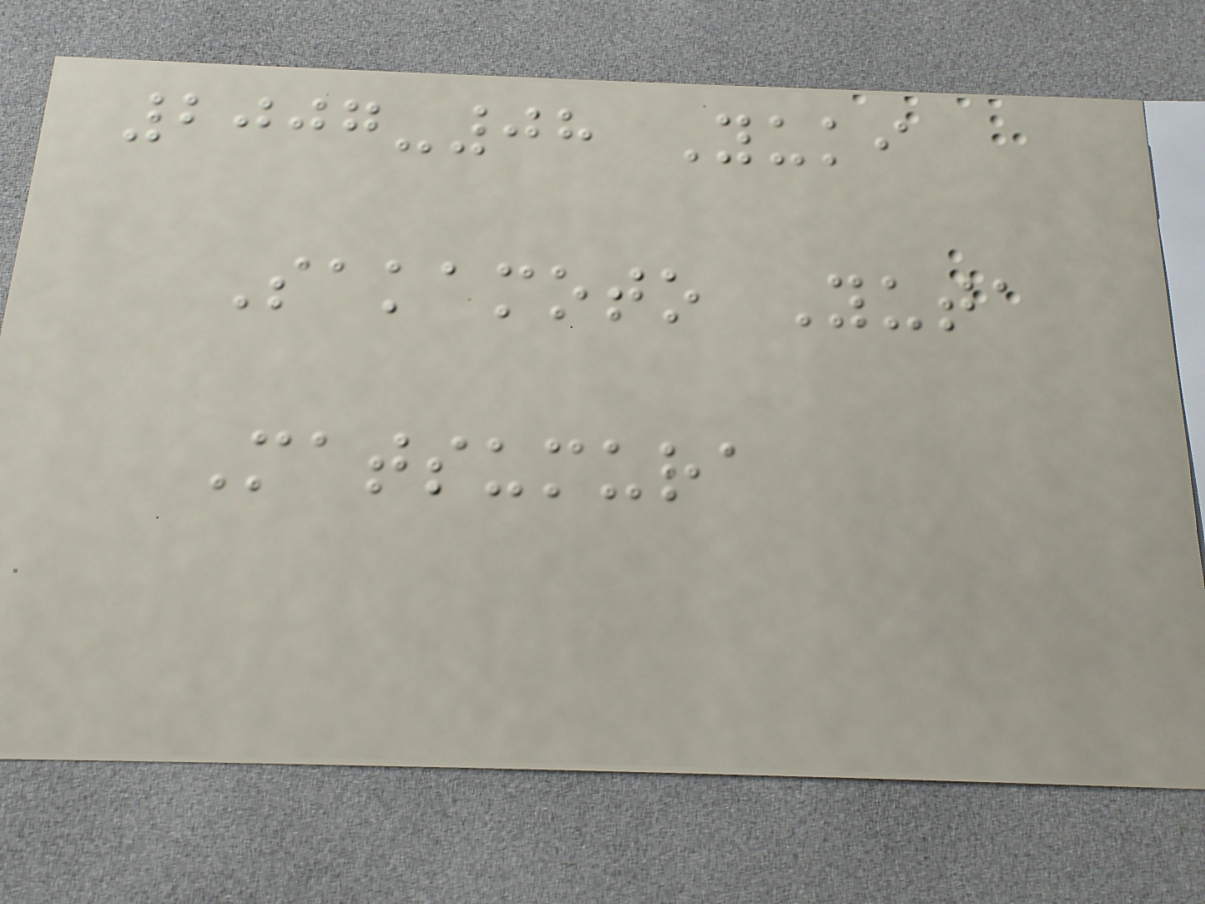2007-08 Yuki
Sakamoto Yuta
Matsumura
